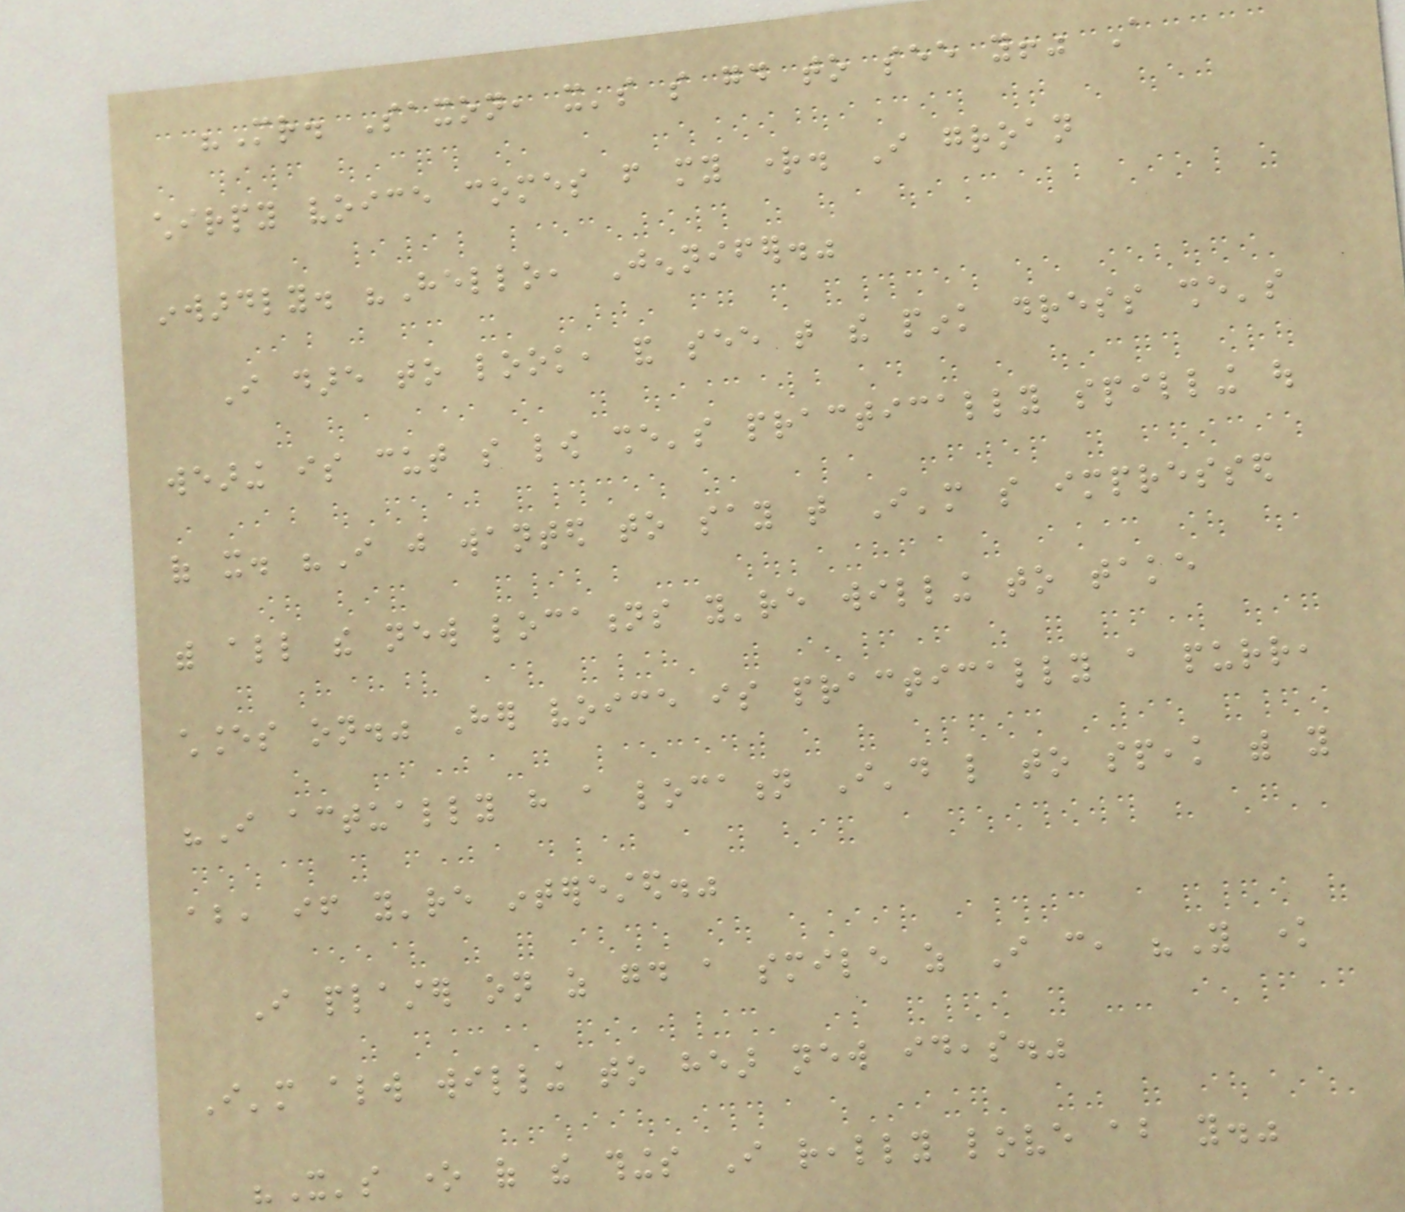"Mr. Saxon, it's so good to see you!" A
chirpy voice comes from my right. I groan
inwardly. "Hello, Jennifer."
I dare to look, and see that the pink dress she's
wearing is cut so low she's practically spilling out
of it. "I just wanted to say that I'm so impressed
with all the new locations you're willing to take
chances on." Her voice is practically a purr,
"I actually have a location I'd like to speak with you
about, if you're interested."
I plaster on as good a smile as I can, "You know
I'm always willing to hear new ideas."
"It's one of the things I really love about you."
